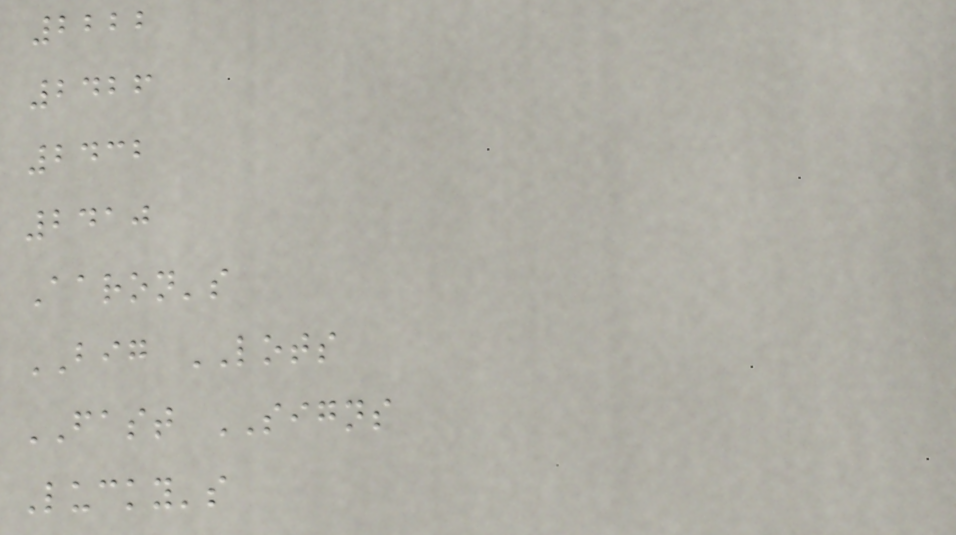2222
2426
2432
2410
Aaron's
BIG LOTS
FAST SIGNS
Lucky's
